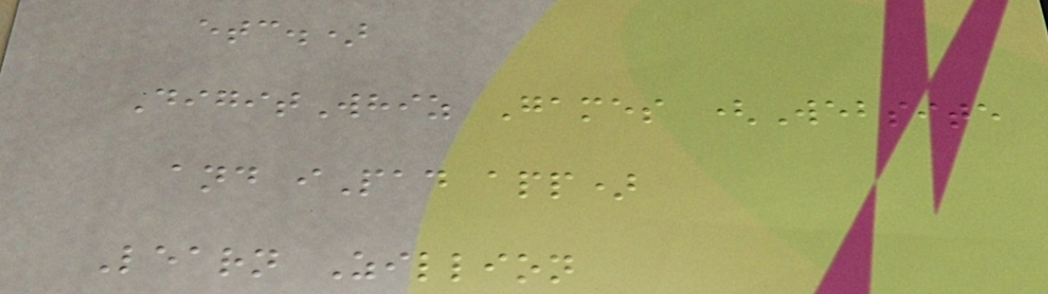etc.)
DigitWhiz Games (Website
and iPad app)
Learn Zillion
